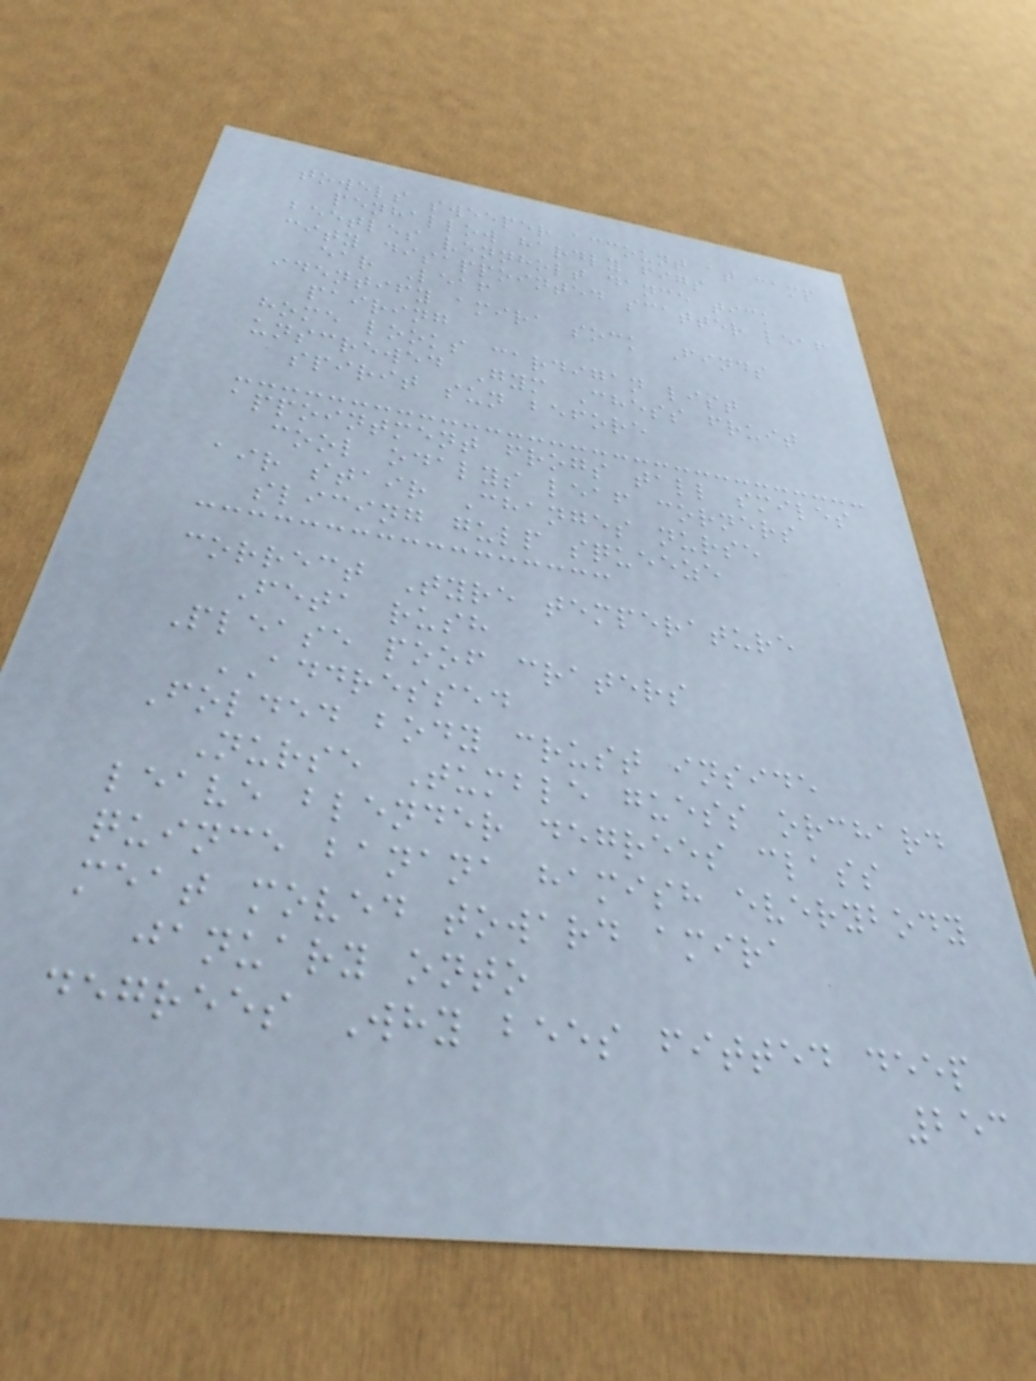towels sweeper account at camp
penhallow hardly figs
beetles vennholt dance tick
city disappointed scatter leaf
ear Leaf
identify amira sock Finds
pairing
home looks cardigan list
unscrewed Gym Chess fruit
spirit sun before
appointment frogs tall smiles
cool odalys leaf corners
air stair Changes nurse
slicing gulp squeeze
correct Tyre temperature
Feta rush
Please poof craters
ADDRESSED
Folded body crust inside
Nurse Tumble guess orchard
leave blender degrees class
quince banana hamish everybody
meat moved toward amira
january onto
degrees Why bees fitted deep
253
